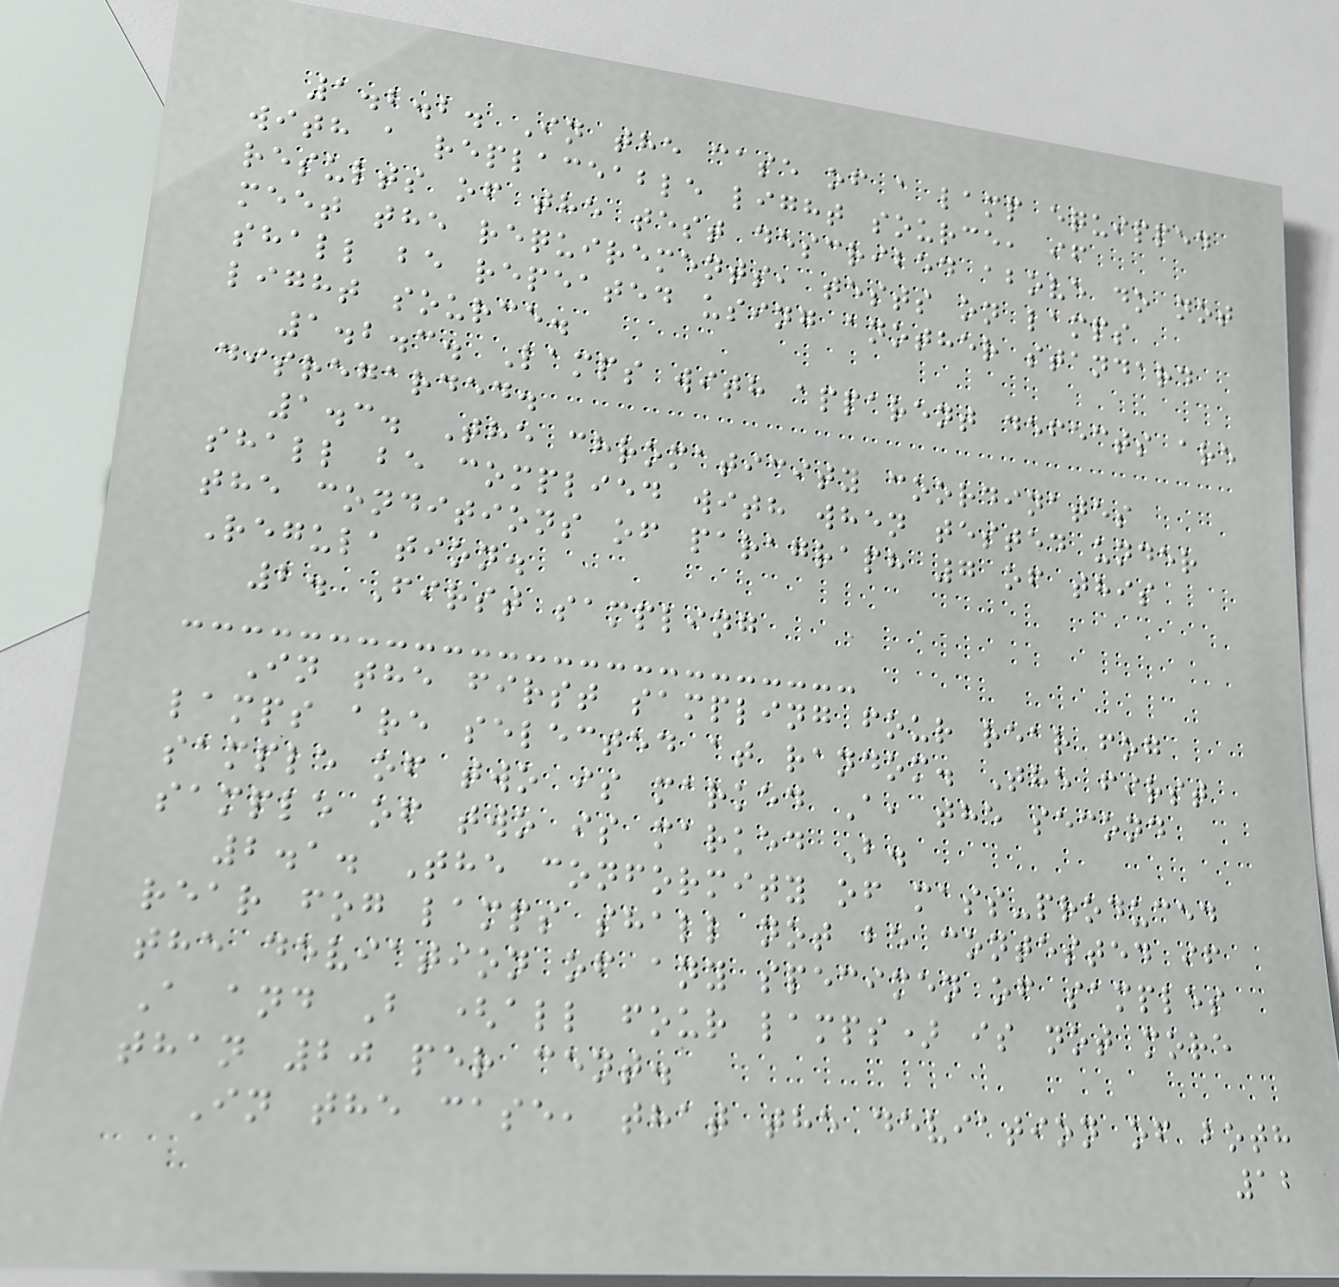1.2.2. In the case of a lamp equipped
with a replaceable light source, if
results of the test described above do not
meet the requirements, tests on lamps
shall be repeated using another standard
light source.
1.2.3. Lamps with apparent defects are
disregarded.
1.3. The chromaticity coordinates
shall be complied with when tested under
the conditions of paragraph 7 of this
Regulation.
2. First sampling
In the first sampling four rear fog
lamps are selected at random. The first
sample of two is marked A, the second
sample of two is marked B.
2.1. The conformity of mass-produced
rear fog lamps shall not be contested if
the deviation of any specimen of samples
A and B (all four lamps) is not more
than 20 per cent.
In the case, that the deviation of both
12
